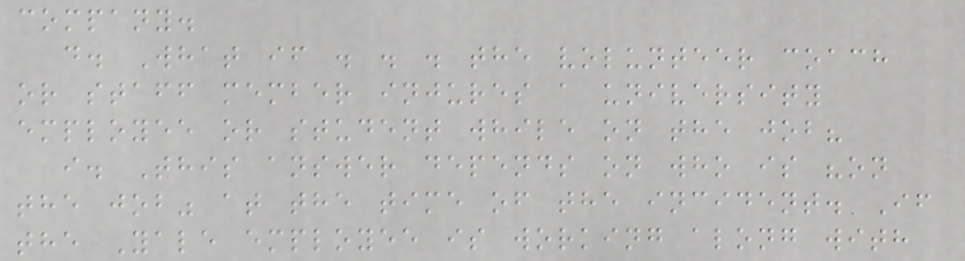company.
d. What if . . . the volunteer coach
or staff member injures a university
employee or student while on the job?
i. This answer depends on who is "on
the job" at the time of the incident. If
the Yale employee is working along with
